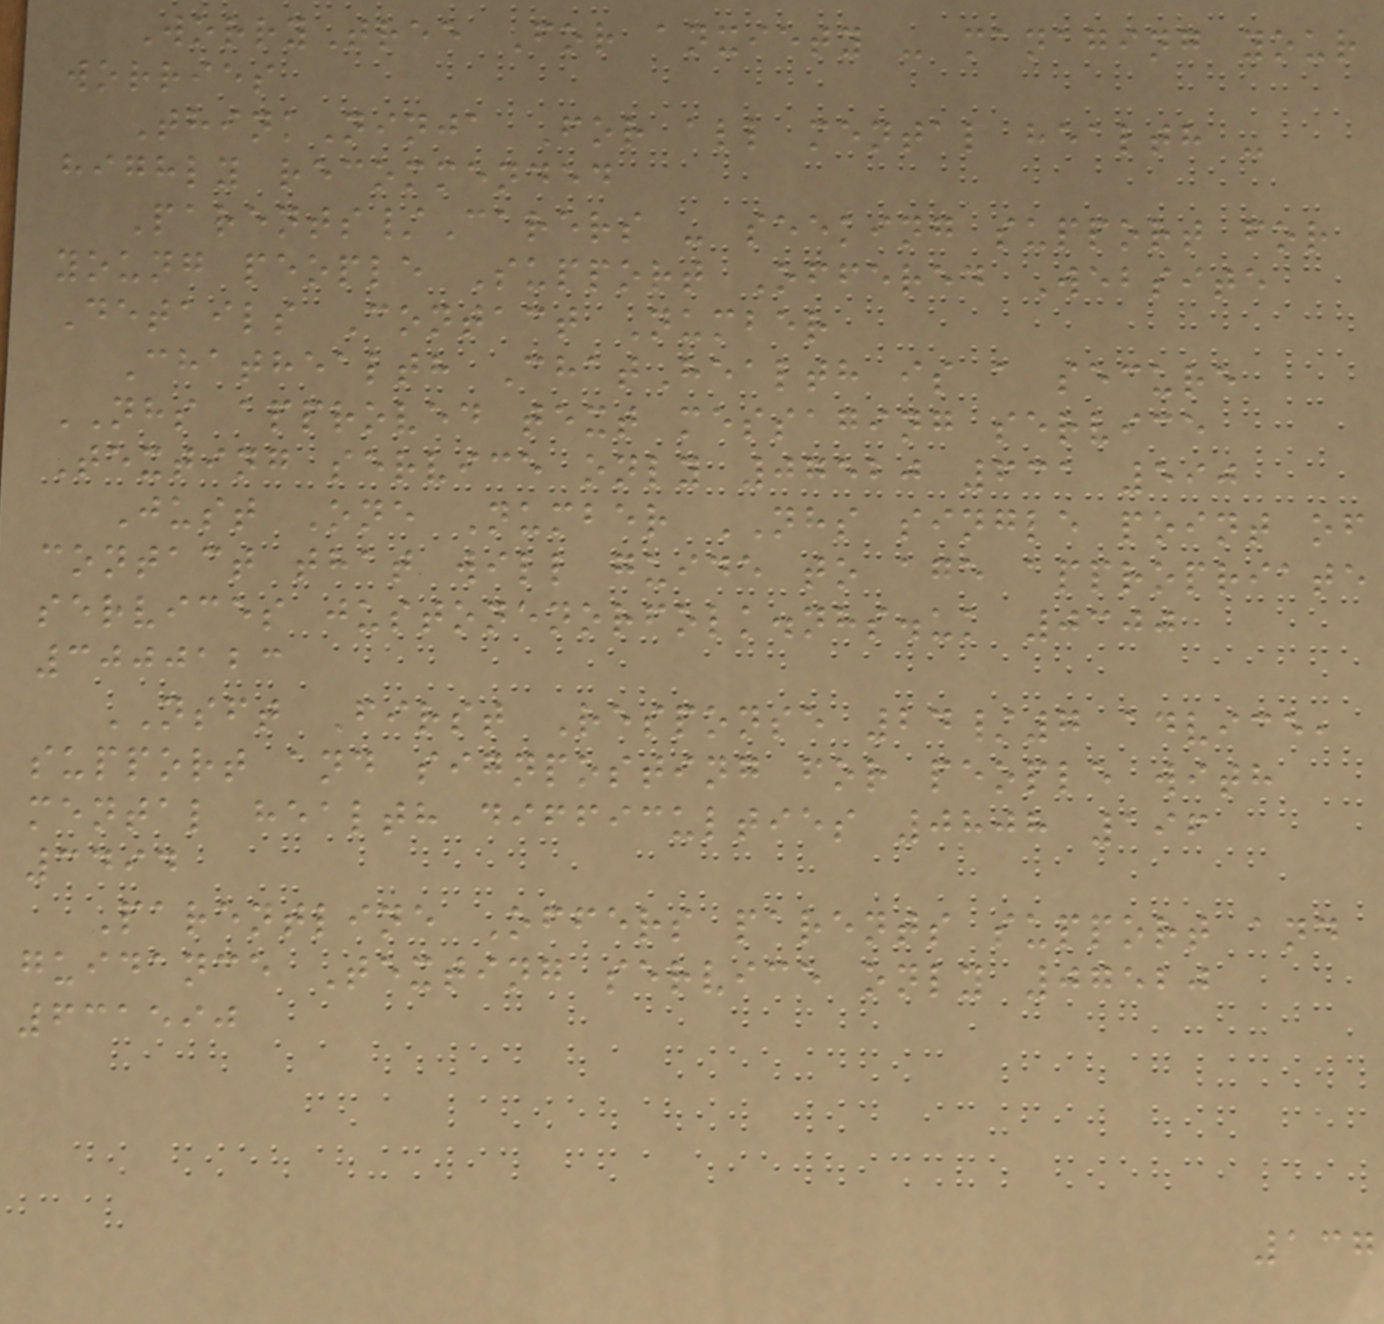WorryTree For anxiety - managing your
worries
ThinkNinja For all mental health -
highly recommended
Parents/Carers - seeking support for
young people Support Offered Website
Details Contact Number
Chathealth ChatHealth is a secure
NHS approved text messaging service
Texting service only 07520 631 590
Just One Number NHS single point of
contact that will guide to age appropriate
services justonenorfolk.nhs.uk 0300
3000123
NSFT First Response 24/7 advice,
support and signposting for people with
mental health difficulties 0808 196
3494
Parentline Offers parents support and
guidance Texting service only 07520
631590
137
